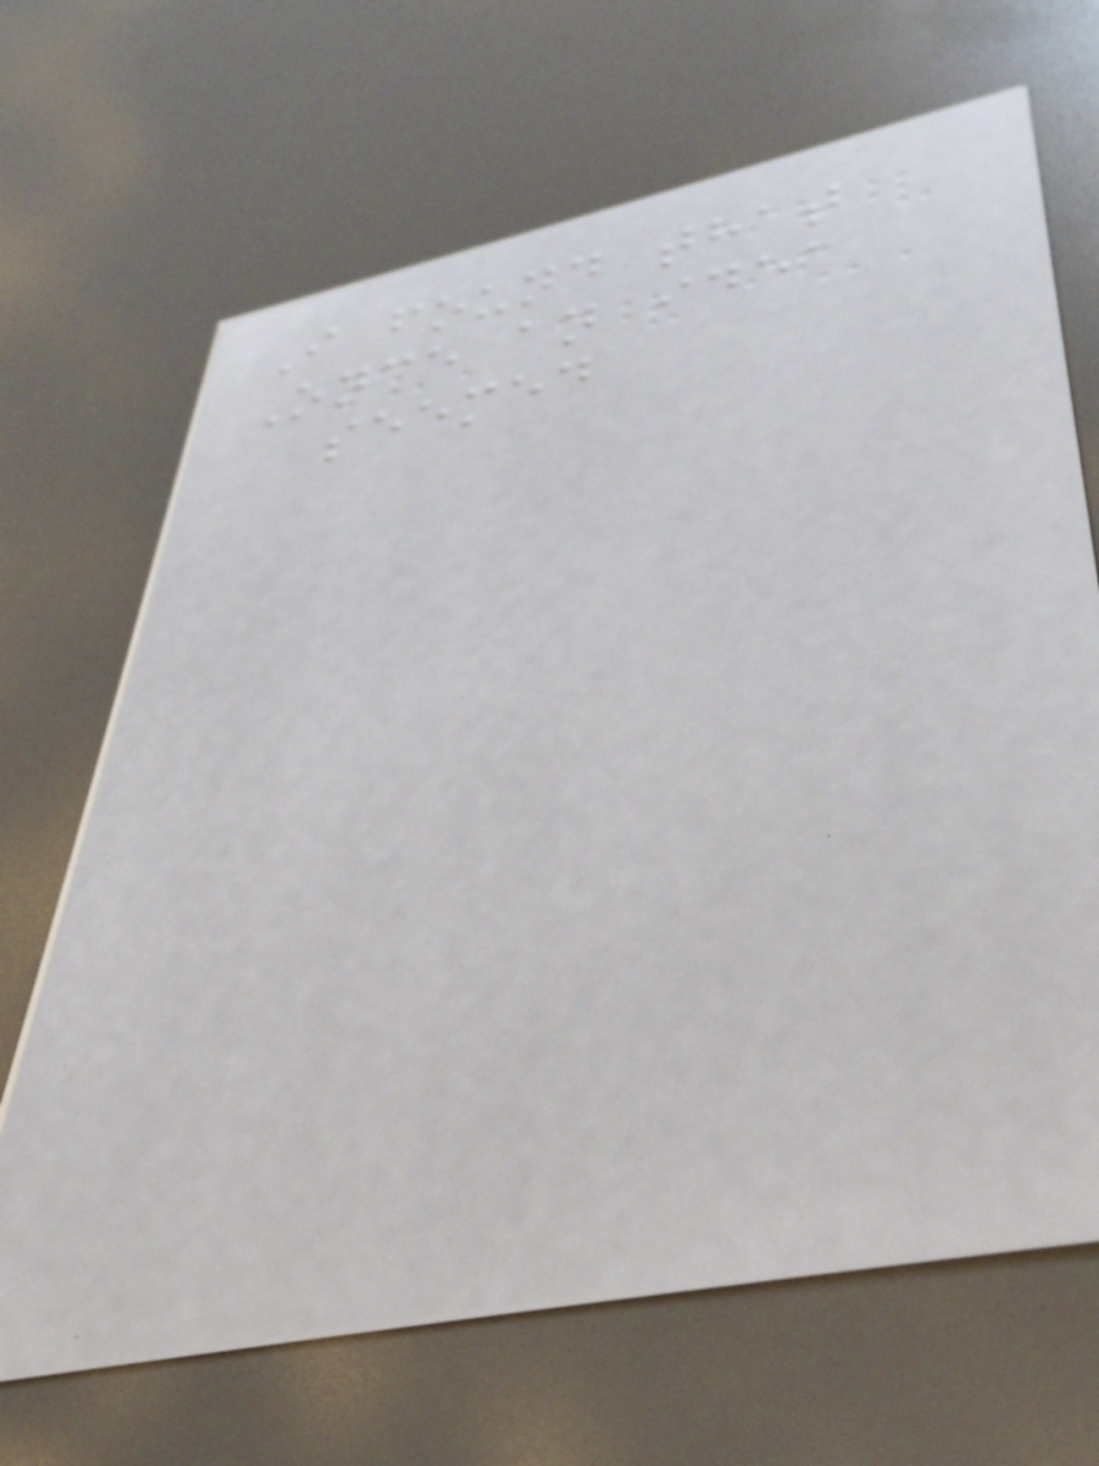I found that
Once an idea
seemed
